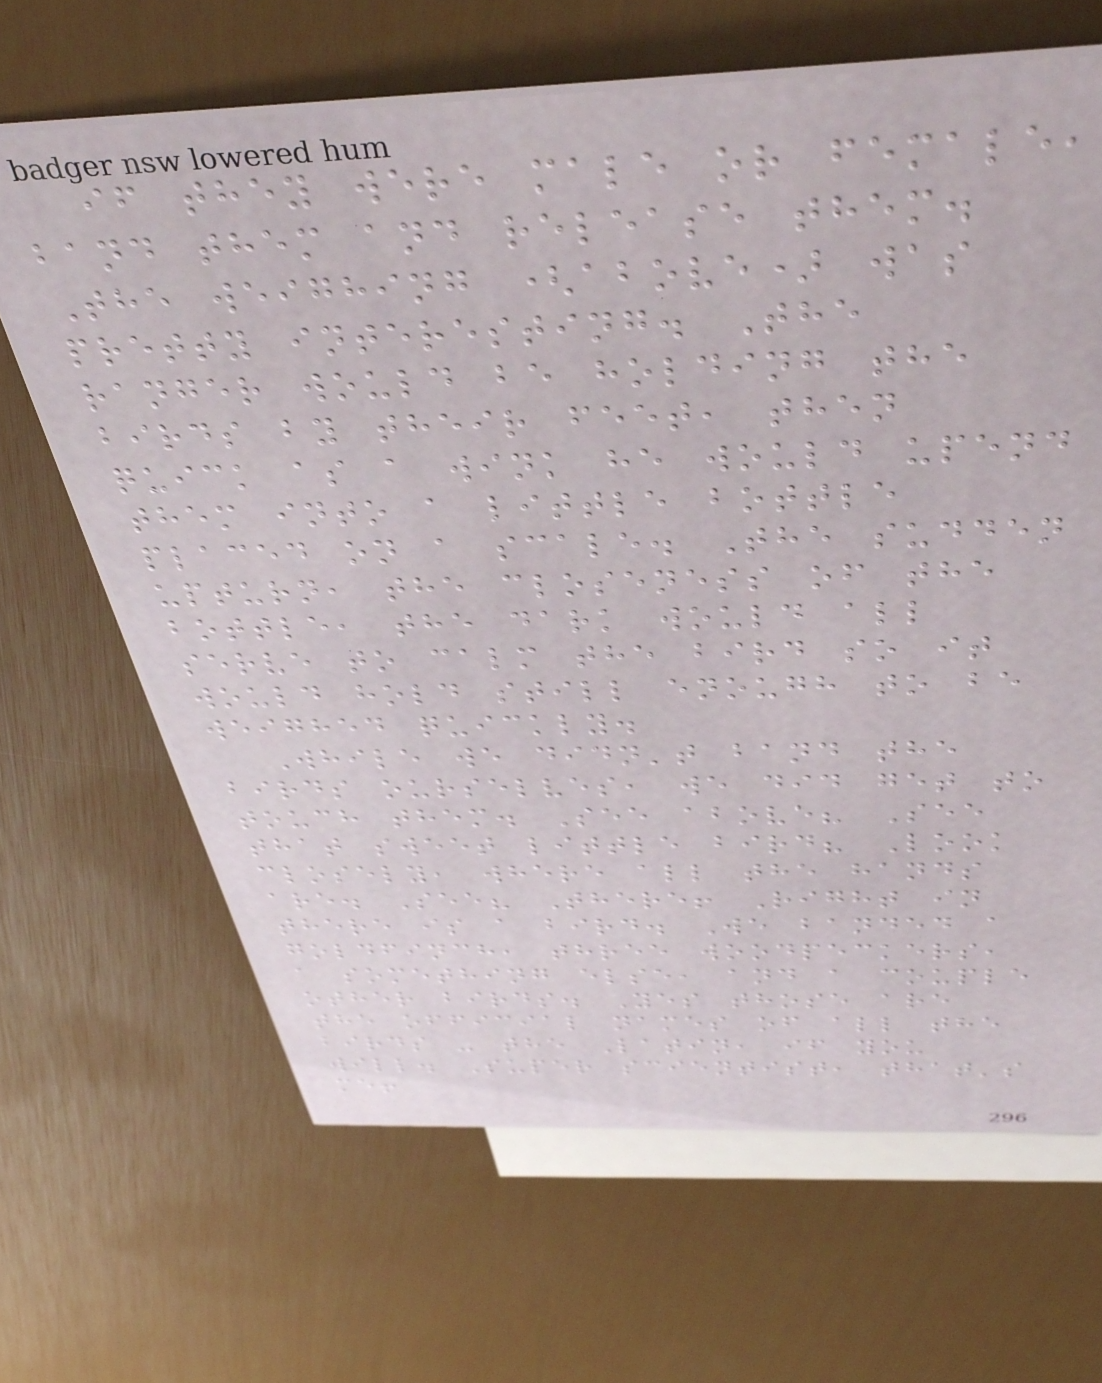if they were male or female,
band them and release them.
The weighing (above) was
pretty interesting. The
ranger would be holding the
birds by their feet, then
quick as a wink he would upend
them into a little bottle
placed on a scale. The sudden
upturn, the closeness of the
bottle, the dark would all
serve to calm the bird so it
would hold still enough to be
weighed quickly.
While we didn't band the
birds ourselves, we did get to
touch them. See above? See
that sweet little bird? Look
closely, where all the hands
are. See? There! Right in
there is a bird. We banded a
goldfinch, three woodpeckers,
a something else, and a couple
other birds. Yes those are
the official names of all the
birds - the Latin, if you
will. Super scientist, that's
me!
